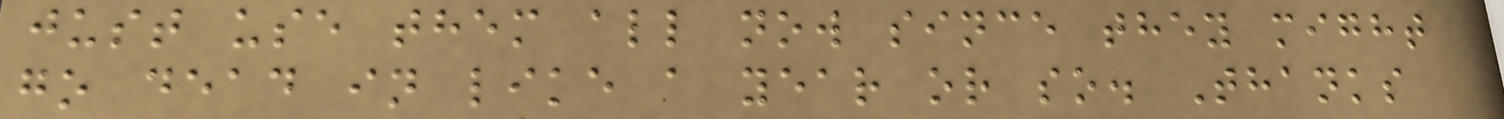just use them all now since they might
go dead in like a year or so. Thanks
